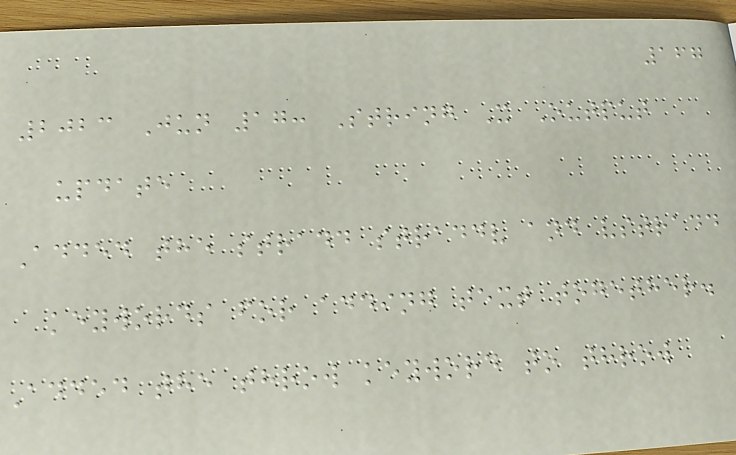167
2023 Jun 17: String X Output
update
Added the stradd straddv and vstradd
keywords for adding text together.
Added the throw keyword to throw
